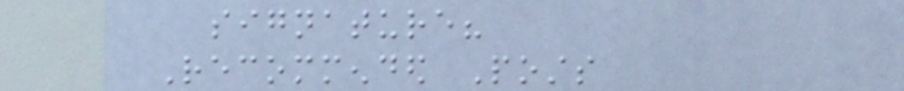signature?
Recommended Posts
